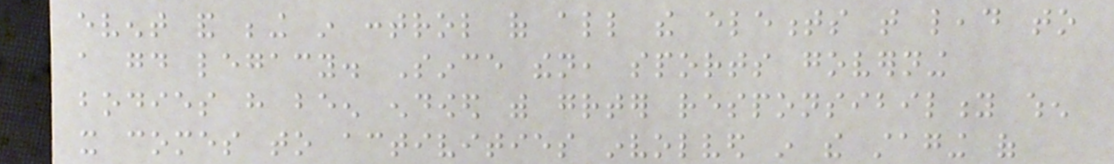event and being in control of all the elements that lead to
a good legacy. Since then, sports governing
bodies have been endowed with greater responsibility when
it comes to activities involved in the staging of
